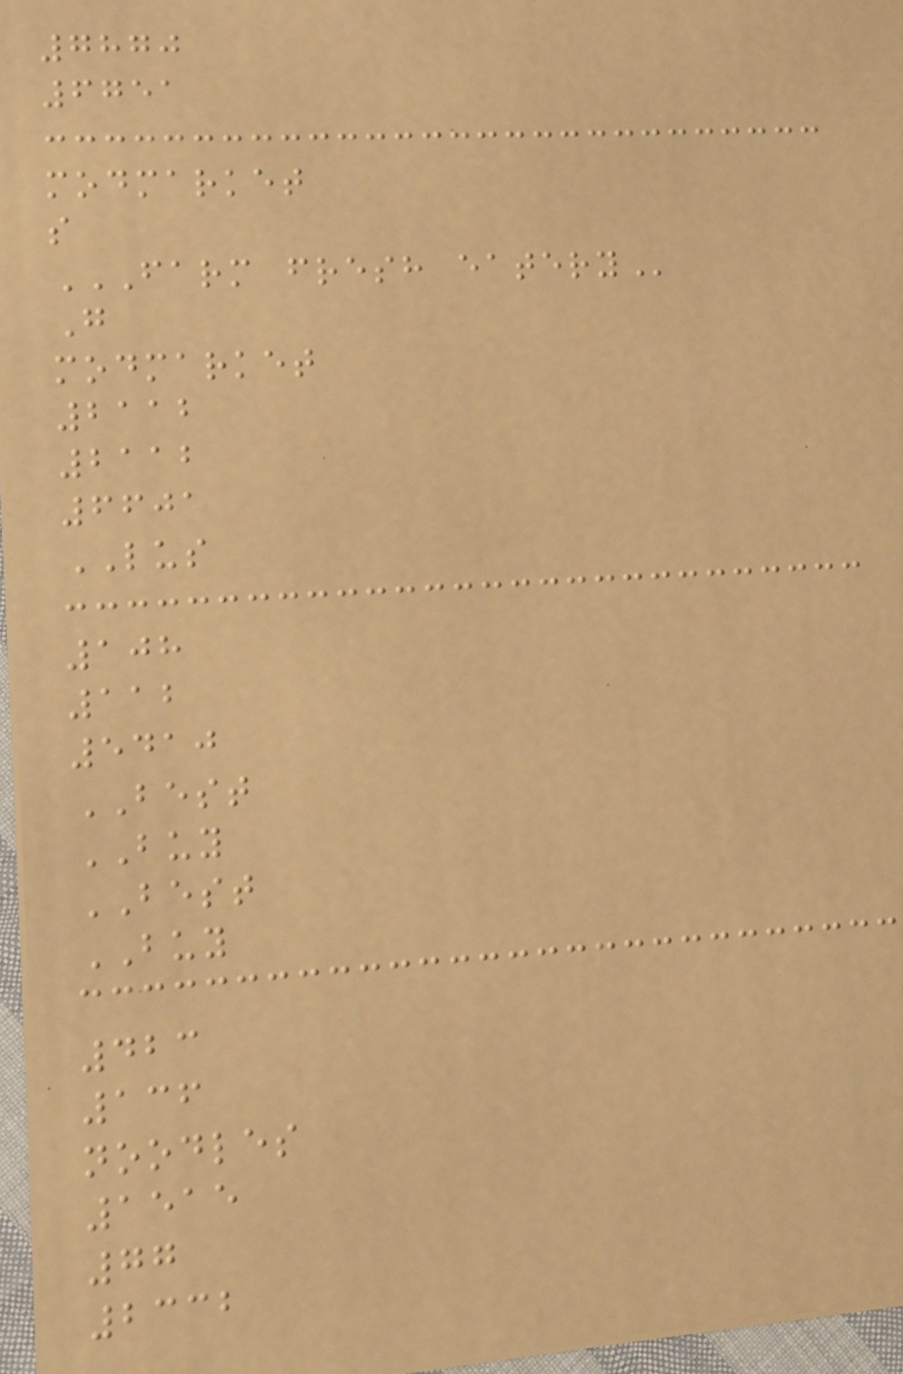7870
6751
modmarket
s
FARM FRESH EATERY
G
modmarket
2112
2112
6601
LUS
108
112
5410
BEST
BUY
BEST
BUY
423
136
noodles
1515
77
2332
